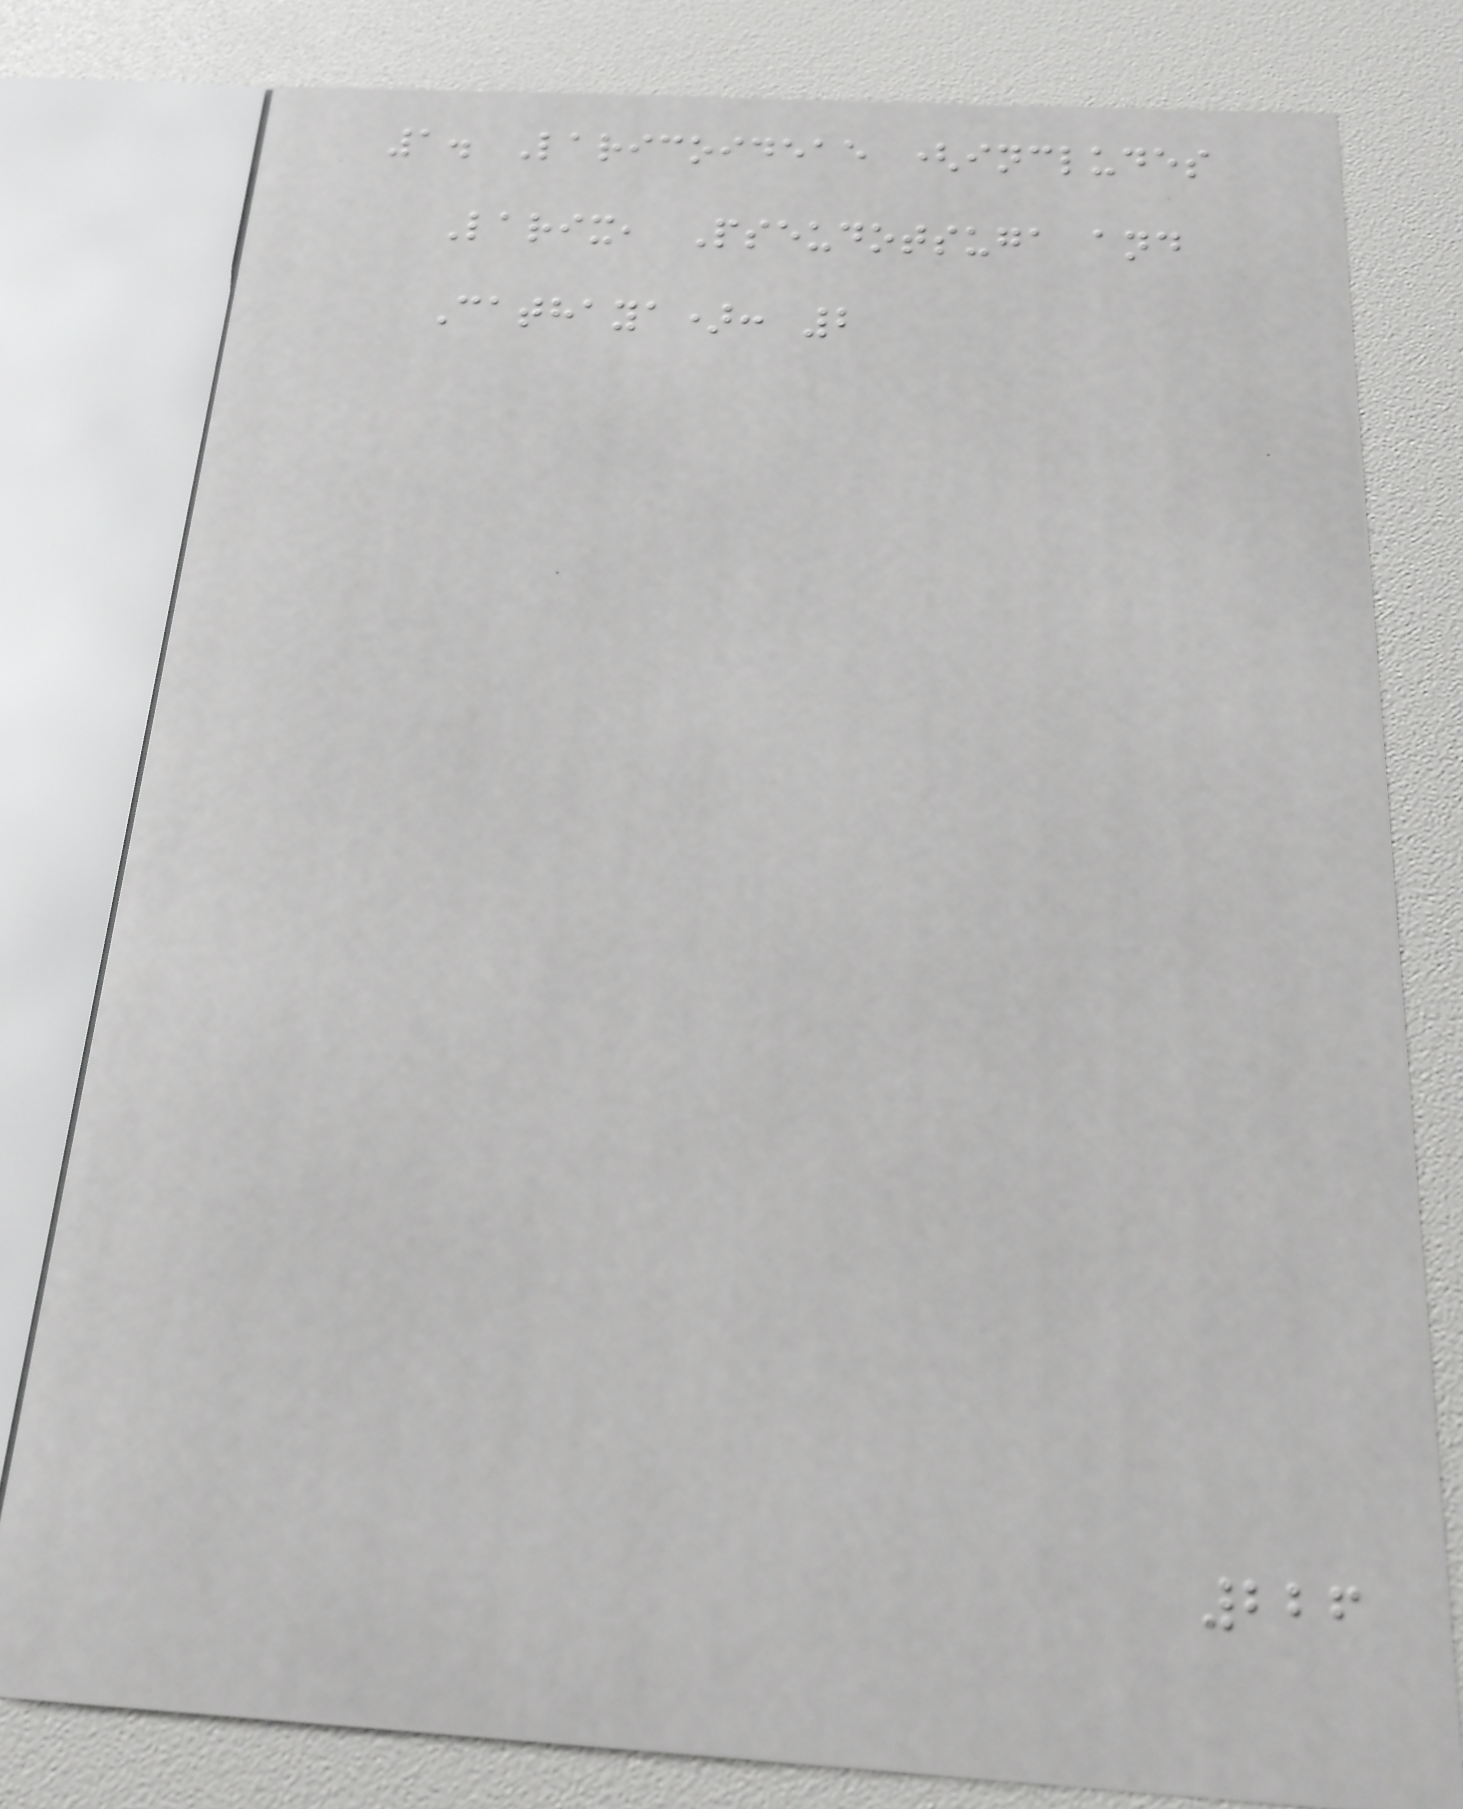1. Laricoideae (includes
Larix, Pseudotsuga and
Cathaya): 2
226
